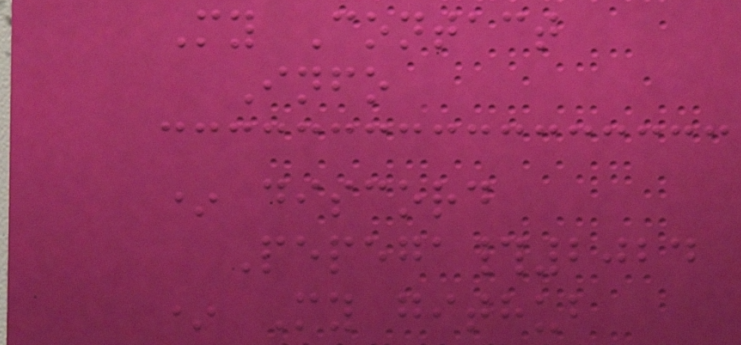My Contact
Info
* discord
Pepega#2024
* My github
